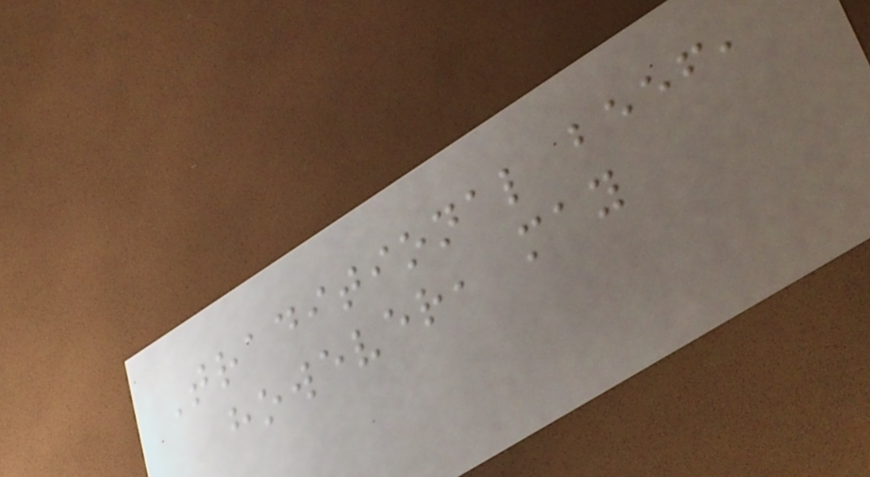Traditional beef,
however, may
